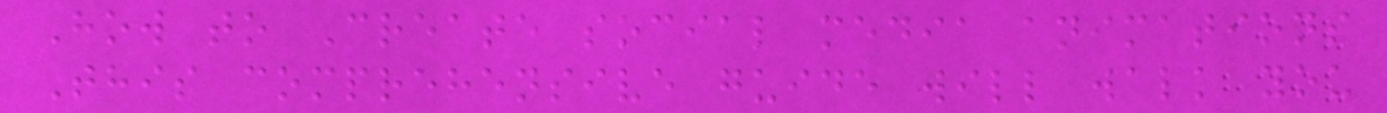How to Create social media animations
This comprehensive guide will walk you
